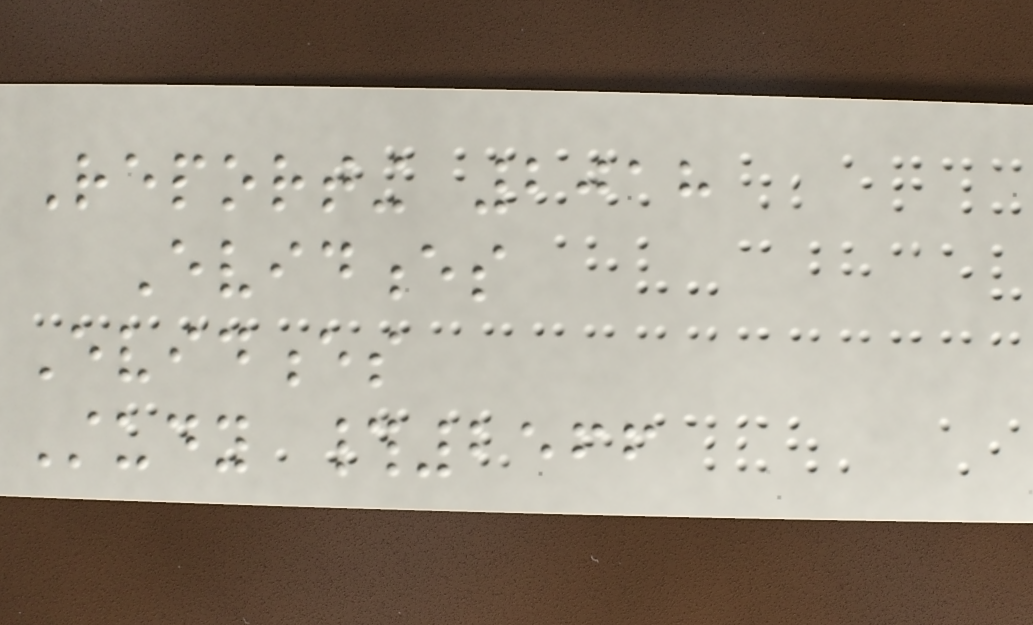Reporting 2018
Evidences
Evidences
Study #2566
